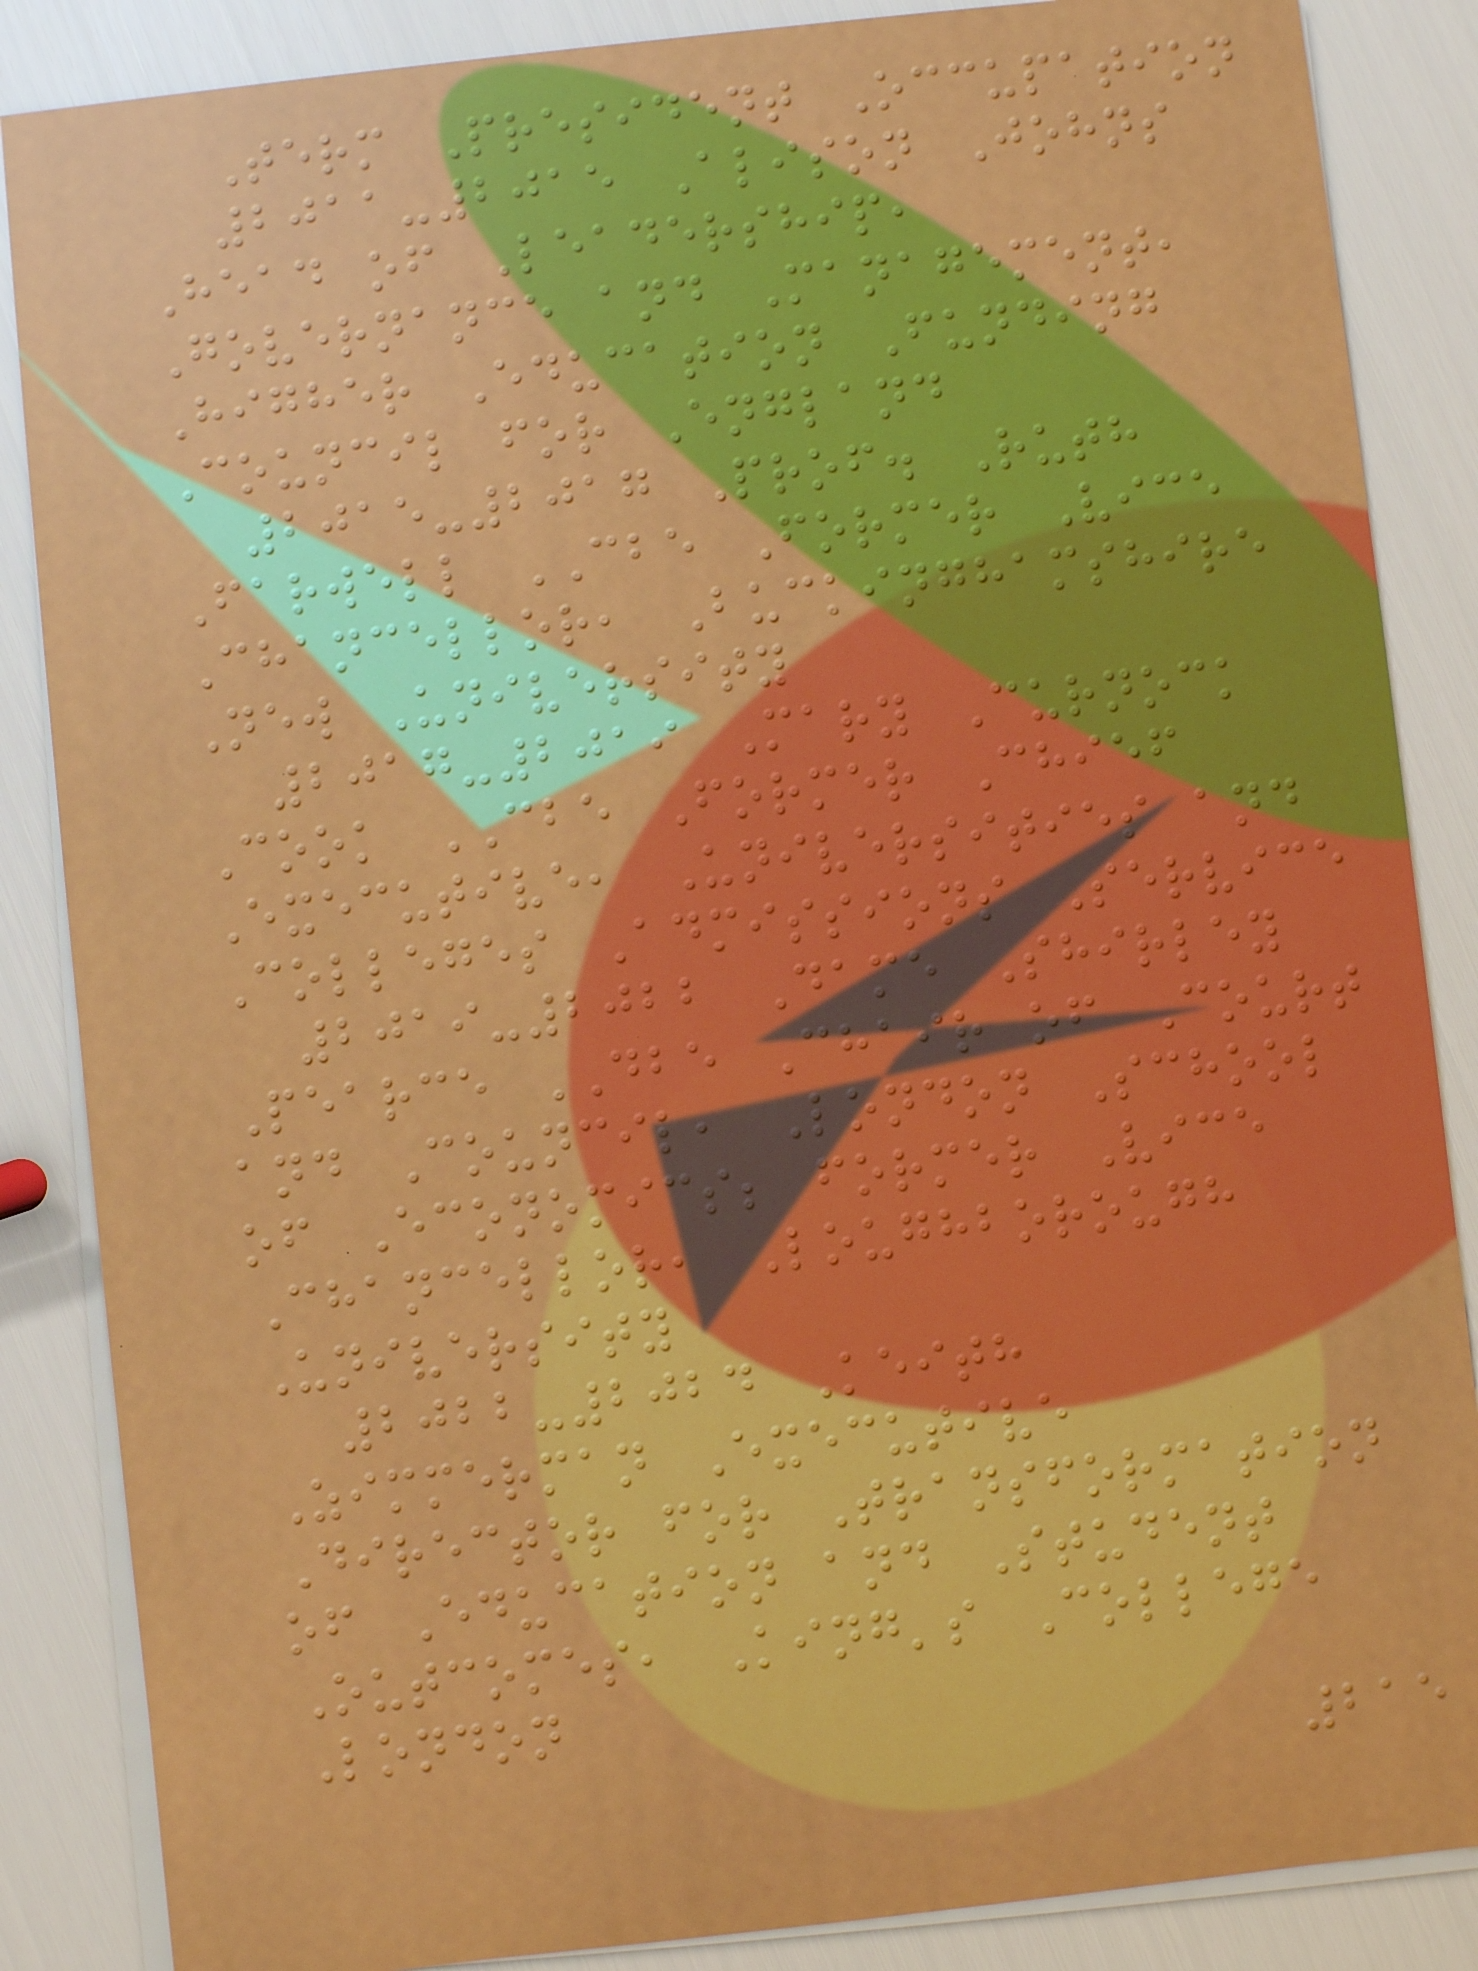Term President Occupation
2011-2015 Alison Johns
Head of Leadership,
Governance and Management,
Higher Education Funding
Council for England
2015-2017 Prof. Ruth
Farwell CBE Former Vice
Chancellor, Buckinghamshire
New University
2017-2019 Mary Curnock
Cook CBE Former Chief
Executive, Universities and
Colleges Admissions Service
2019-2022 Dame Shirley
Pearce DBE Chair of Court
and Council, London School
of Economics; former Vice
Chancellor, Loughborough
University
2022-2024 Keith
Zimmerman Executive
Director for Transformation
of Education and Student
Outcomes, King's College
London
215
